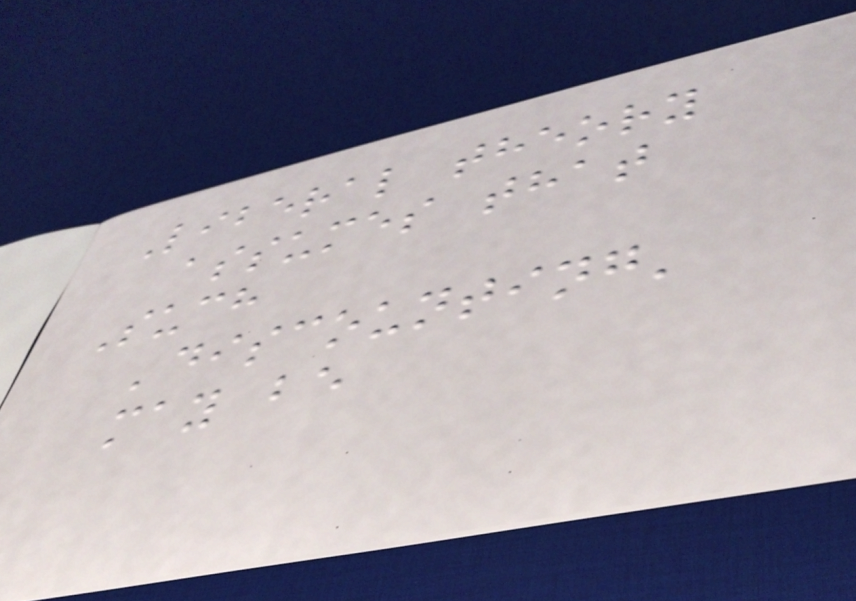Liberal theory
assumes that
Such
'discounting'
may be
